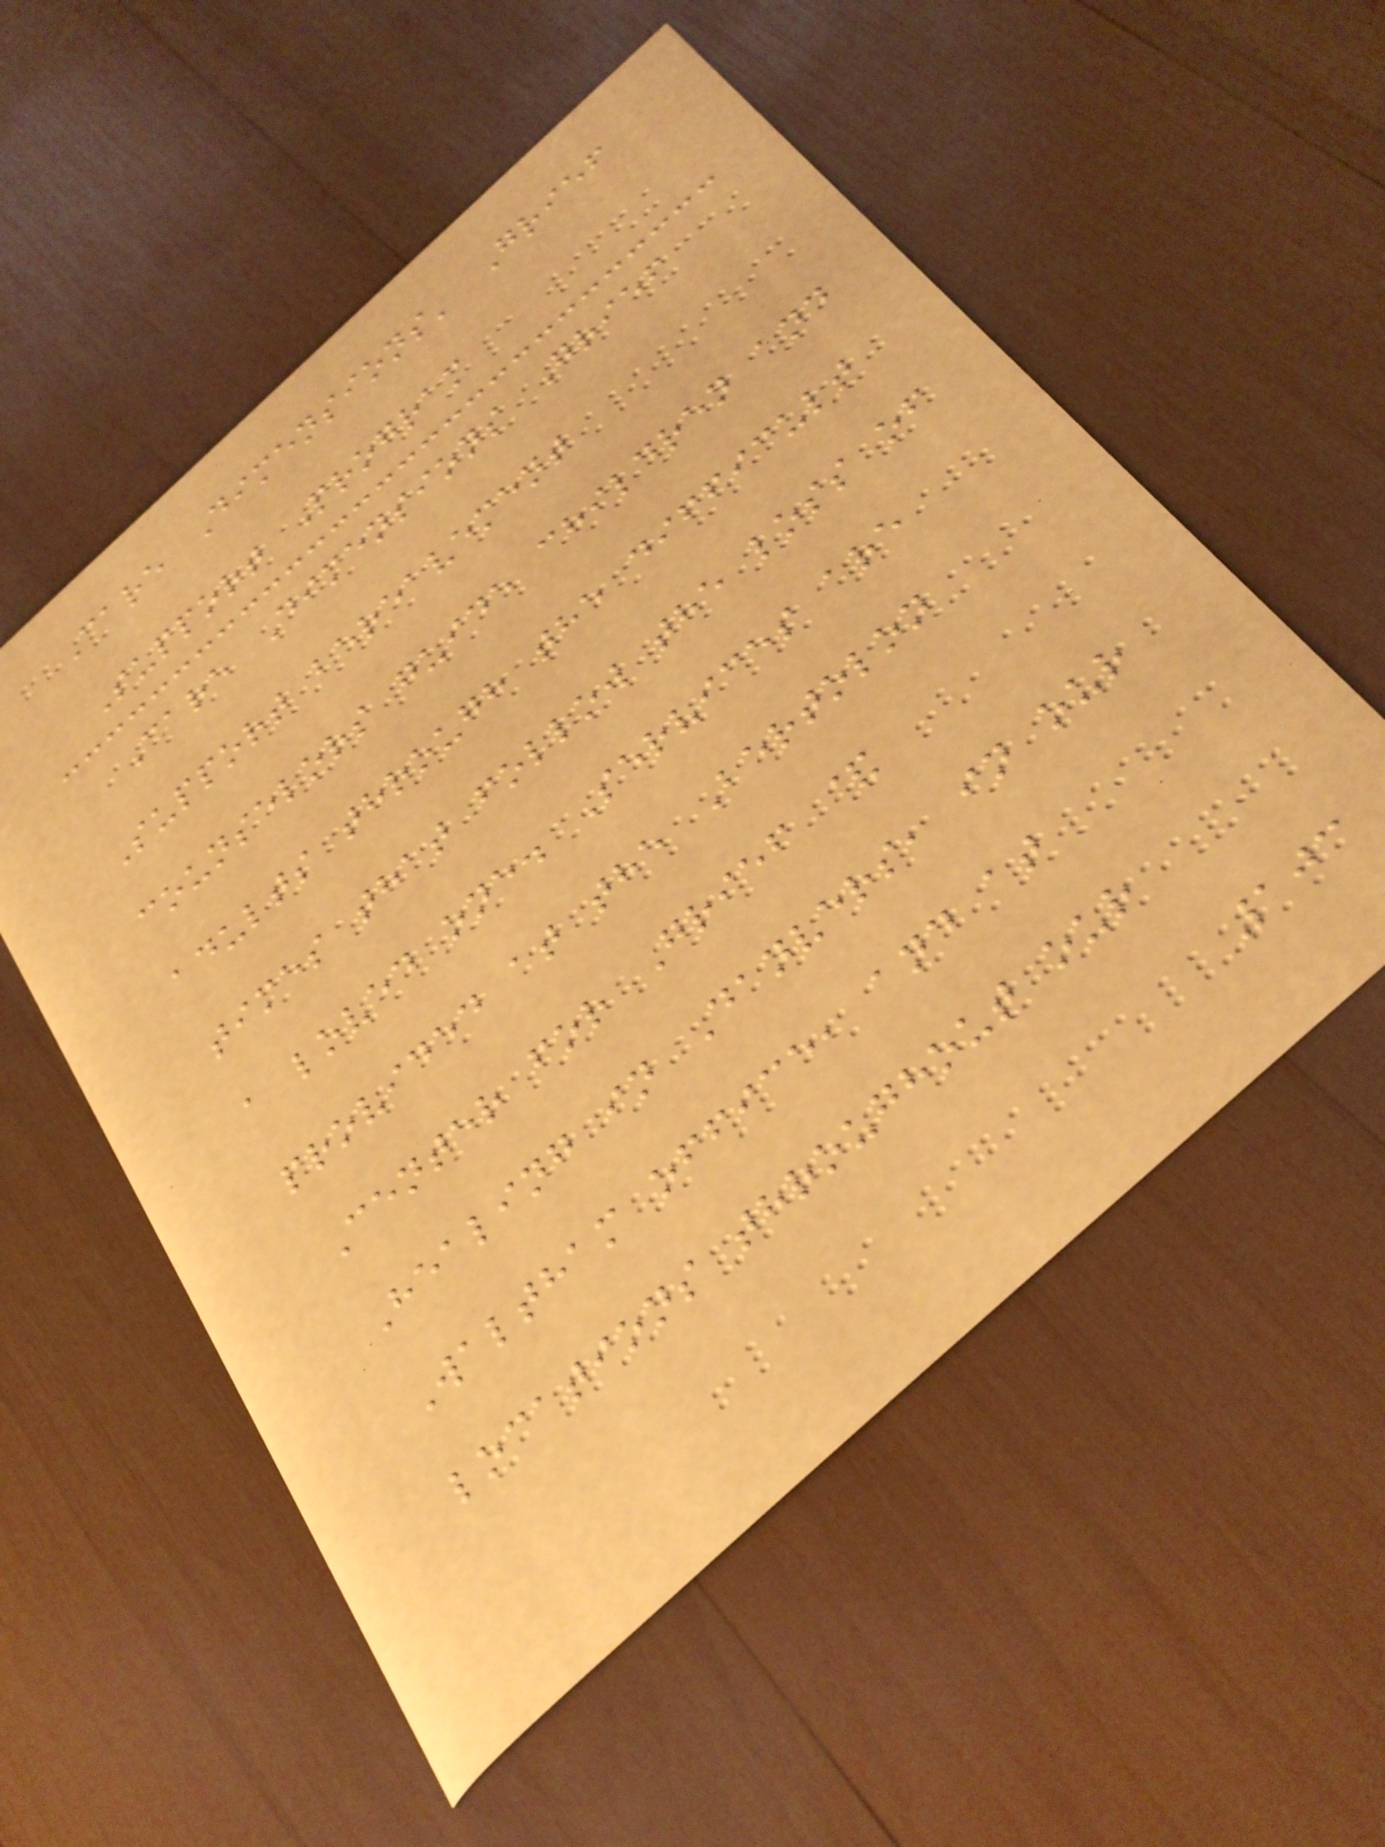Care Dimensions' Grief
Support Program
Care Dimensions Grief
Support bereavement
counselors guide children and
adults through the difficult
times that follow the loss of
a loved one. Services are
provided at the Bertolon
Center for Grief &
Healing in Danvers, in our
Waltham office, and at
locations throughout our
103
